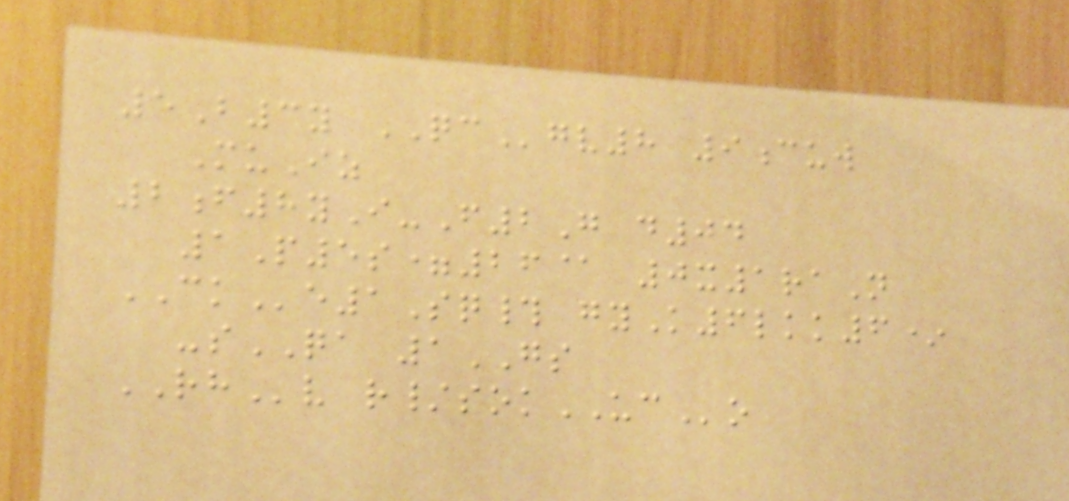5B3y QCgv8 9cuw
MuIz
2f8yI-F2G d04
1P5s=26@ 0x1raN
CKe1Sq# gyK6lkk6*
-sQA 1GS
RHv r/sokUCo
